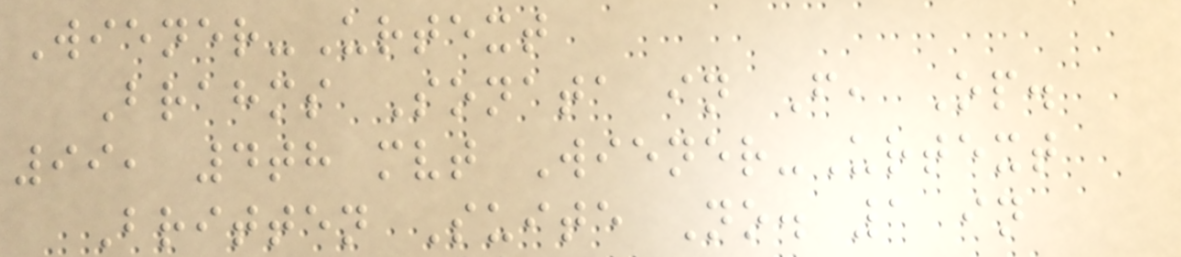Wiener-Urtext
Brahms Sonata in F, Op.
99, 4th mvt Wiener-Urtext
Britten Suite No. 1 in
